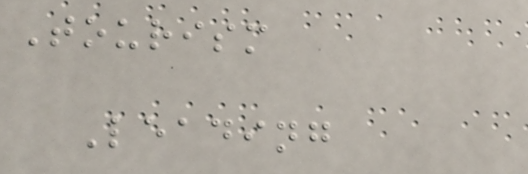Tourism
Leading
